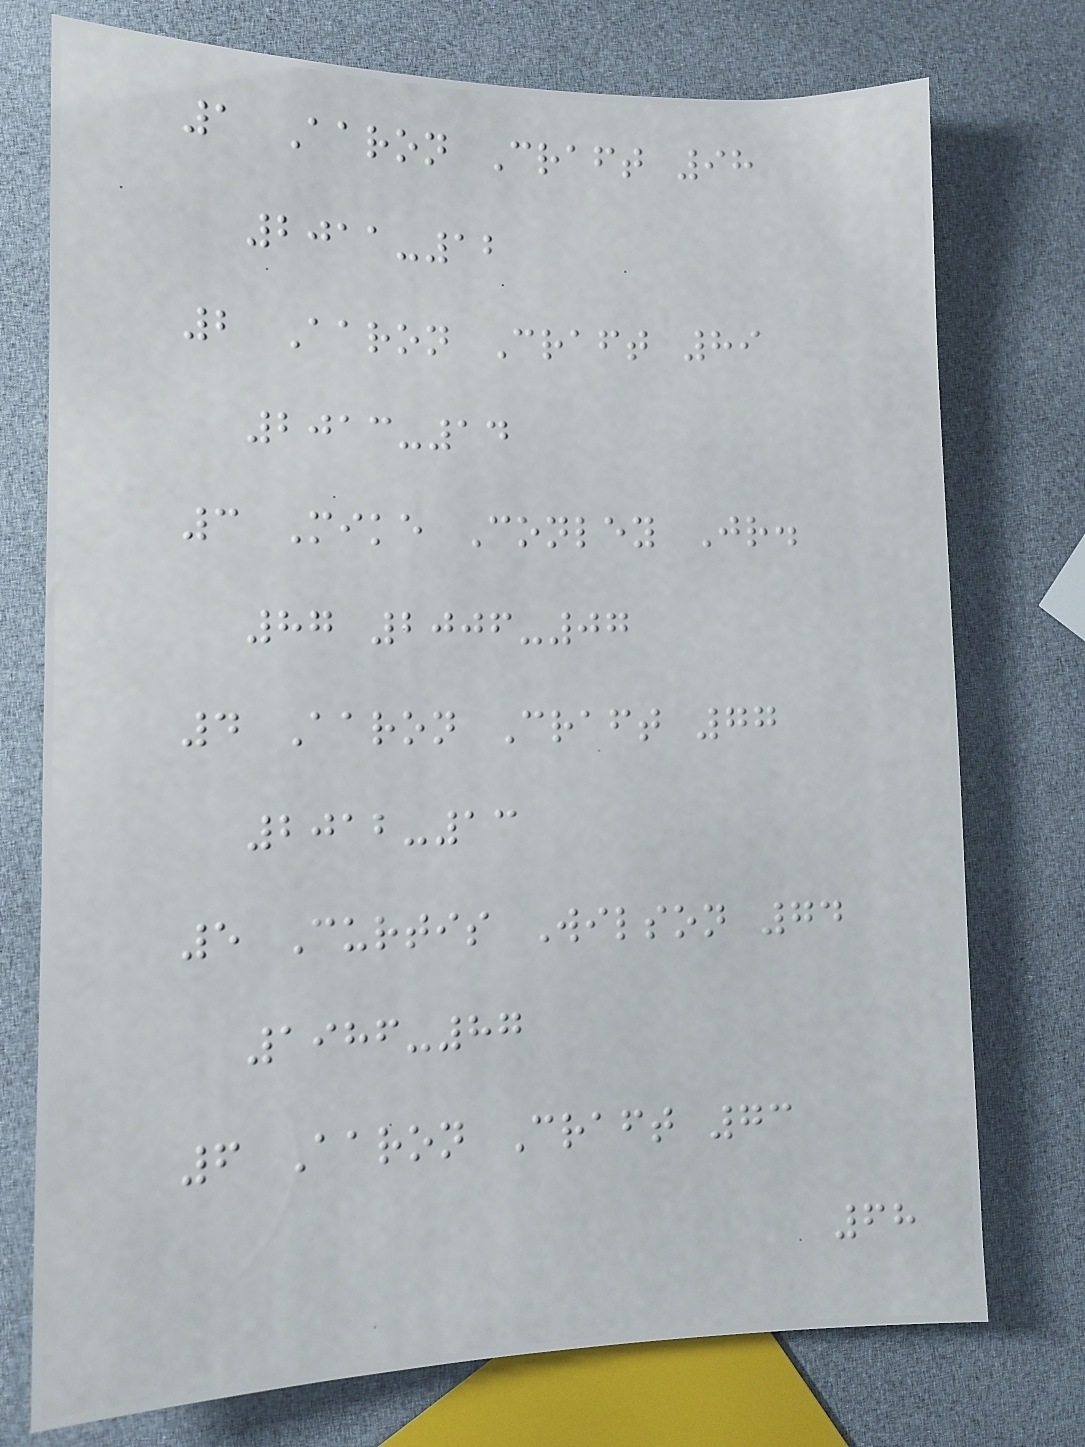1 Aaron Craft 98
2011-12
2 Aaron Craft 89
2013-14
3 Mike Conley Jr.
87 2006-07
4 Aaron Craft 77
2012-13
5 Curtis Wilson 74
1986-87
6 Aaron Craft 73
68
